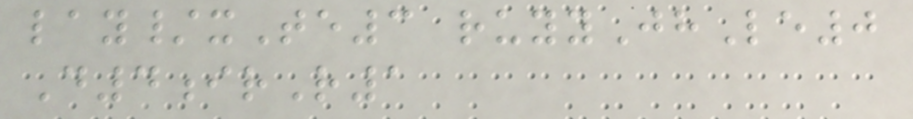lay/xTe3 ruyyJhLe0
D4irR1
